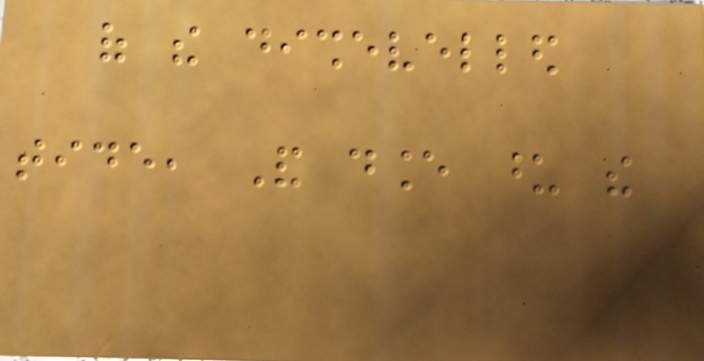of the dishevelled
tide, And dance upon the
